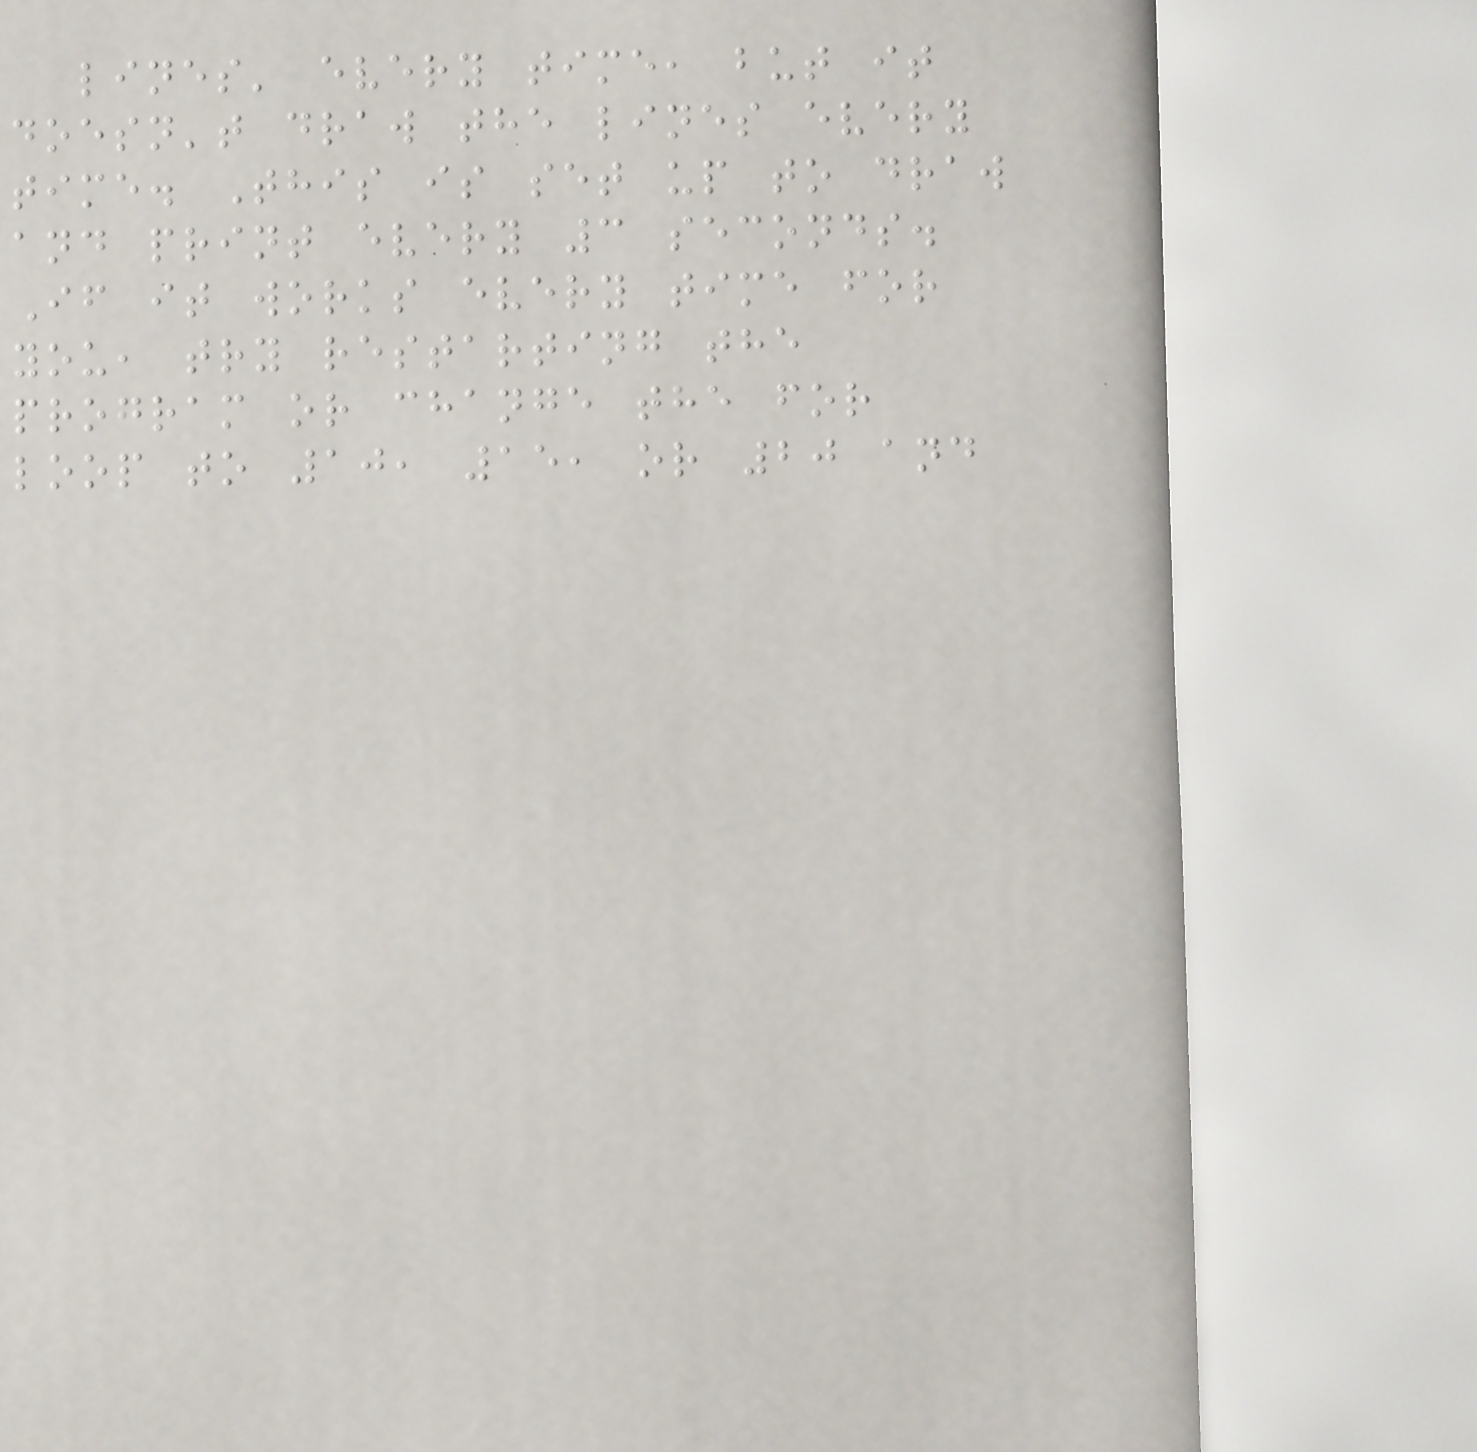lines' every time, but it
doesn't draw the lines every
time. This is set up to draw
and print every 3 seconds.
If it works every time for
you, try restarting the
program or change the for
loop to 10, 15, or 20 and
